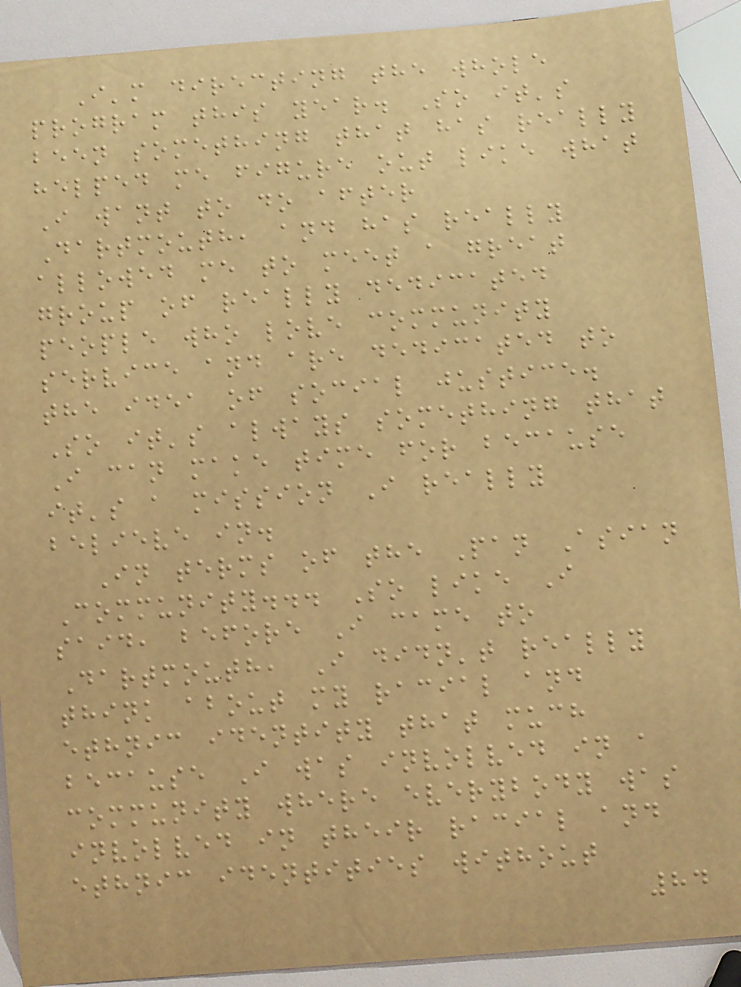I'm directing the whole
program this year. So it's
been something that has really
helped me figure out like what
I want to do after
Dartmouth, and has really
allowed me to meet a great
group of really dedicated
people who love community
service and are dedicated to
the idea of social justice.
So it's always something that
I can make time for because
it's a mission I really
believe in.
In terms of the Pan Asian
Community... So like I
said, before I came to
Dartmouth, I didn't really
think about my racial and
ethnic identity that much
because I was involved in a
community where everybody was
involved in their racial and
ethnic identities without
84
